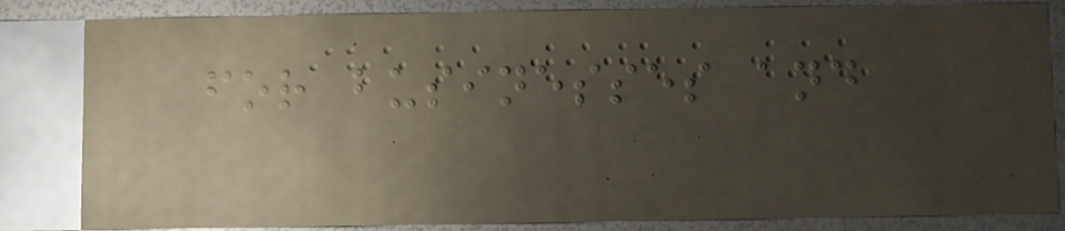for businesses and
